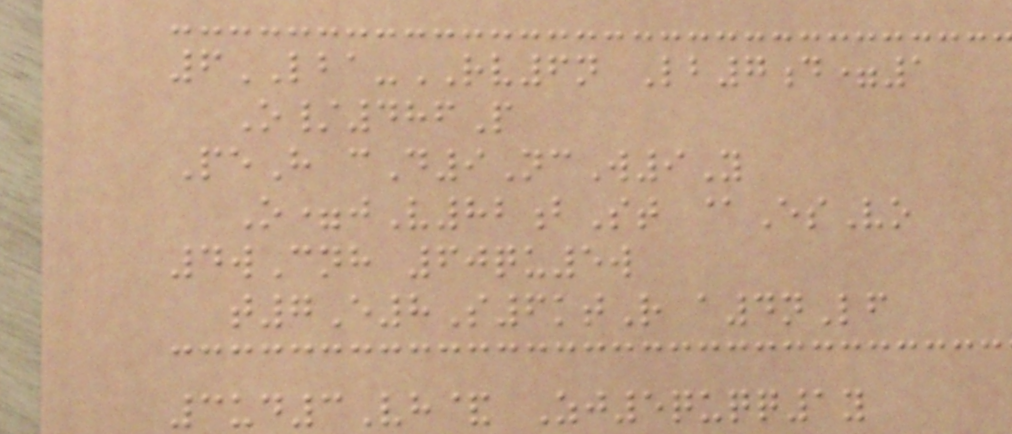6LBA-RV6n Lb7d=1
O/486P
PeH cD9NcW9Y
O=jV82bSt @EsVo
4wCnh 60qu5w
t7E8S6ktR a4nLf
3ud3Vh& Zj5quqq1y
